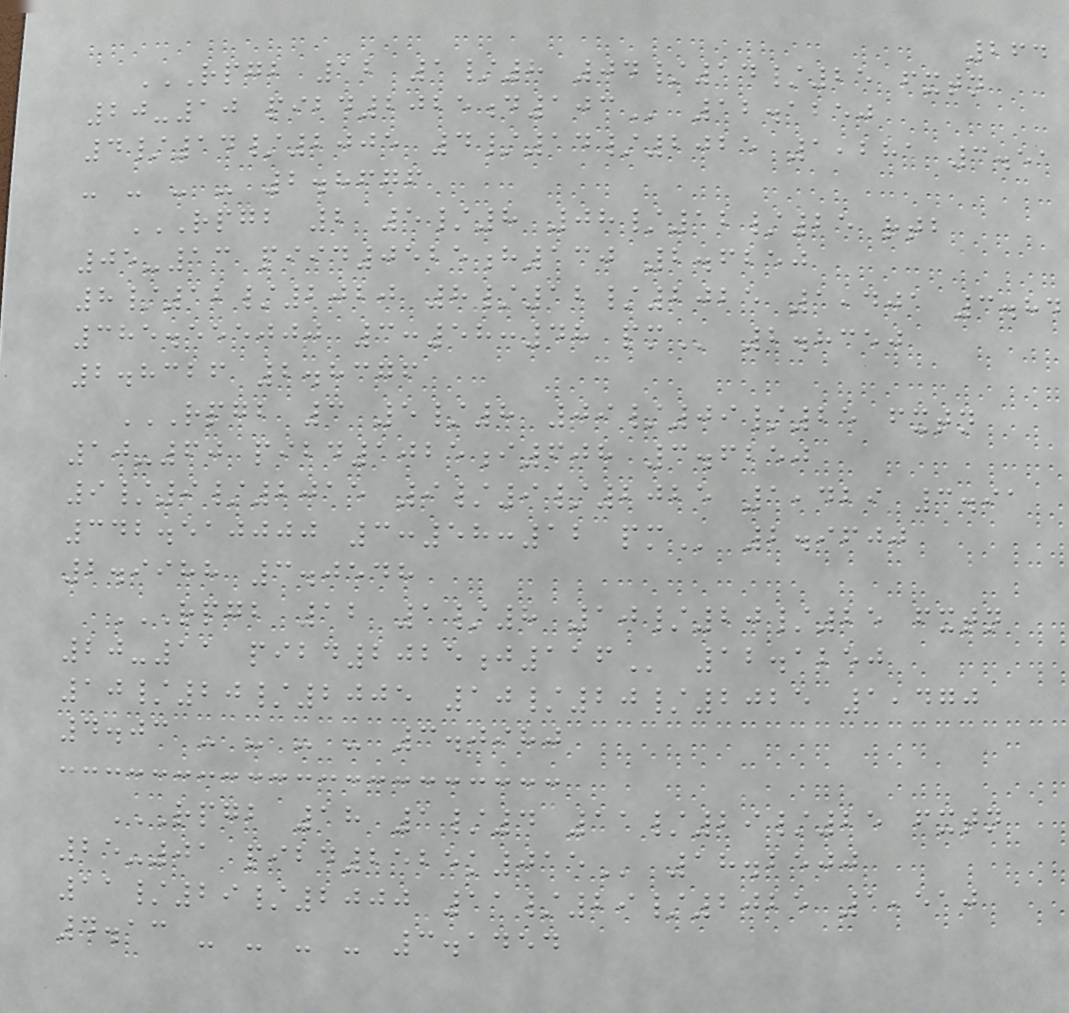264
RPGB 12 1/8 04/14/25 FXTN
20-10 PIBD2025D103 12.1250
4/14/2005 4/14/2025 1,281 3.51
- - - - 2.8676
RPGB 2 5/8 08/12/25 RTB
05-13 PIID0525H130 2.6250
8/12/2020 8/12/2025 1,401 3.84
385.555000 3:58:48 PM 2.8350
2.8326 2.8376
RPGB 3 5/8 09/09/25 FXTN
10-60 PIBD1025I608 3.6250
9/9/2015 9/9/2025 1,429 3.91
342.510000 3:58:12 PM 2.9600
2.9988 3.0548
RPGB 12 1/8 10/20/25 FXTN
20-11 PIBD2025J116 12.1250
10/20/2005 10/20/2025 1,470
4.03 - - - - 3.0980
RPGB 18 1/4 11/29/25 FXTN
25-01 PIBD2525K015 18.2500
11/29/2000 11/29/2025 1,510
4.13 - - - - 3.1454
